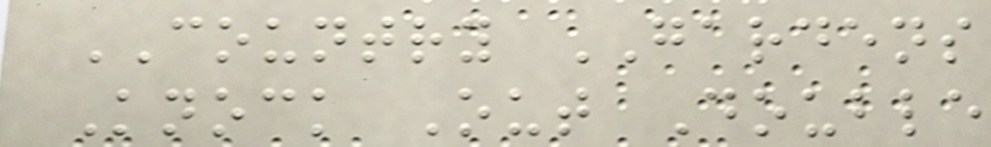COUNTRY GARDENS
Knock Out Double
